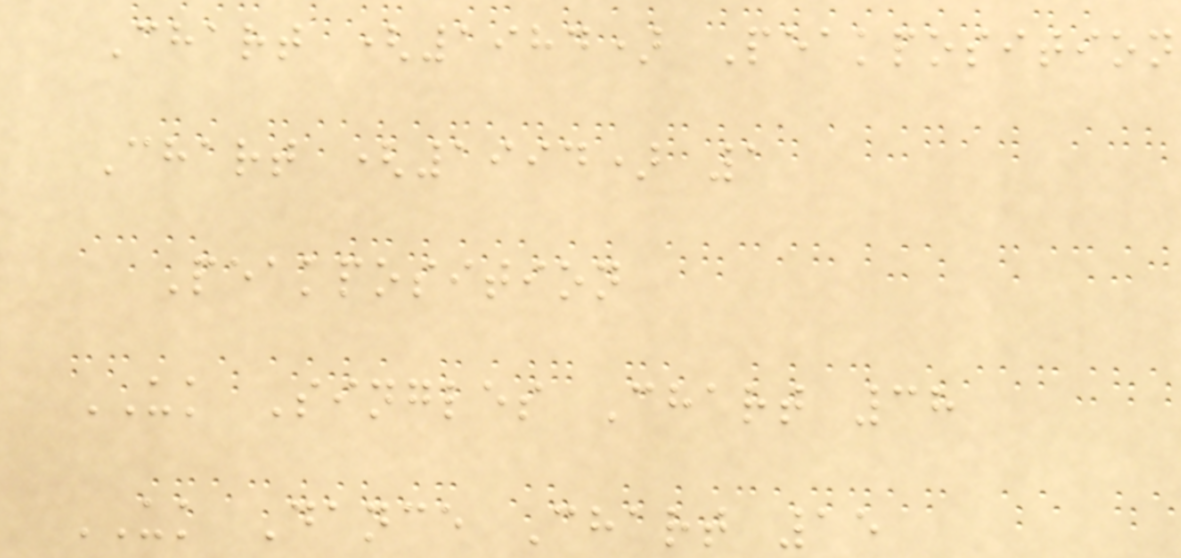Chart (1984) Peakposition
Chart (1994) 1
Peakposition
UK Singles Chart 38
UK Dance Chart 15
